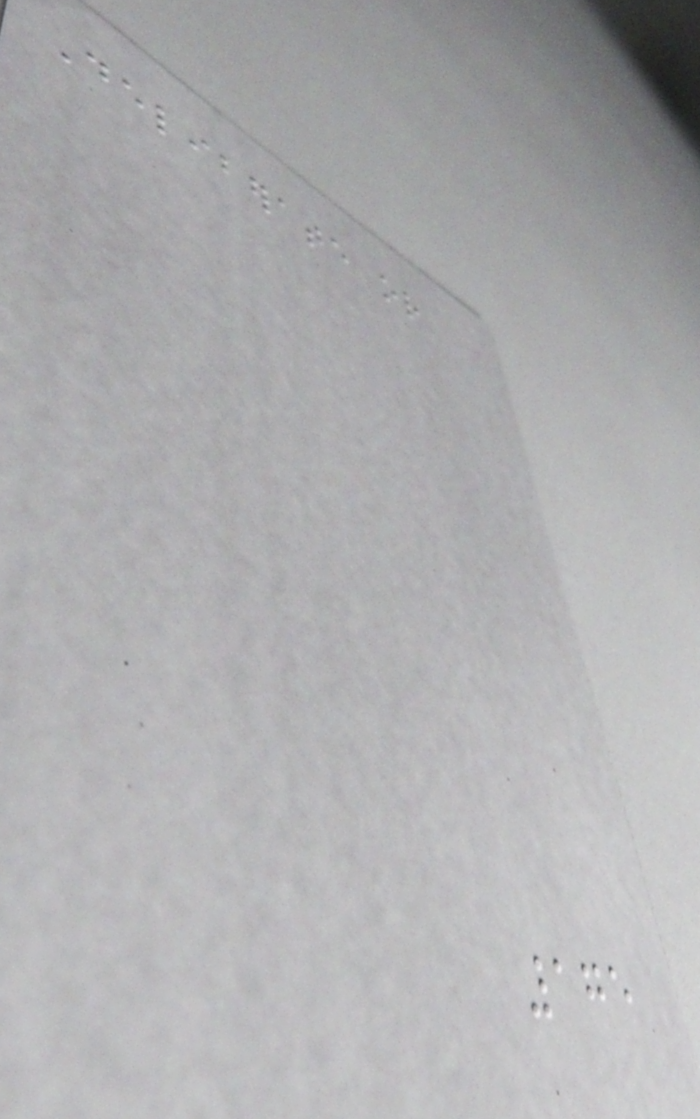Deliberate or
175
